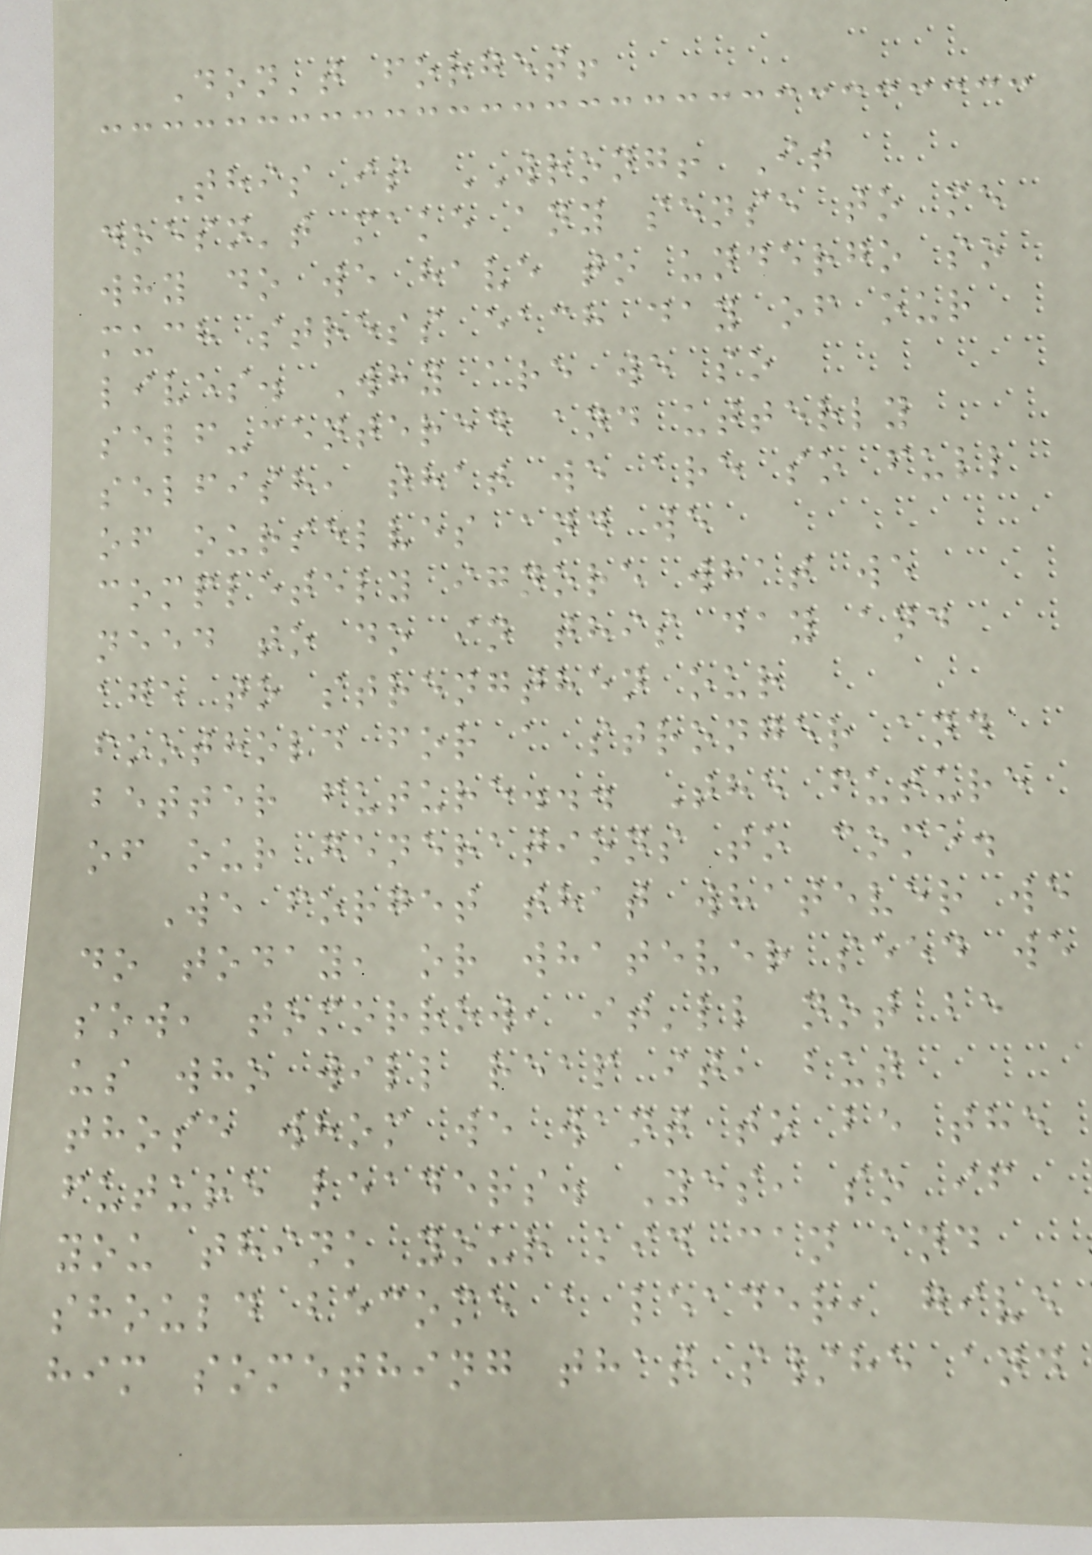Don't forget!
This is WRONG! It
doesn't make any sense to me
why do we have to undergo so
much stress each day of our
lives. Why are we so
self-centered and utterly
selfish, that we are so full
of ourselves and we
completely ignore what we
need to do in this day and
age to strengthen our
foothold for a stronger and
better future... The future
of our generations to come.
We forget that whatever we
do today, or whatever seed we
sow, tomorrow, it'll not be
us who will reap it, but
those whom we want to be the
future leaders. Yes, so if
you think your kid can and
should become a leader, give
him something that s/he and
